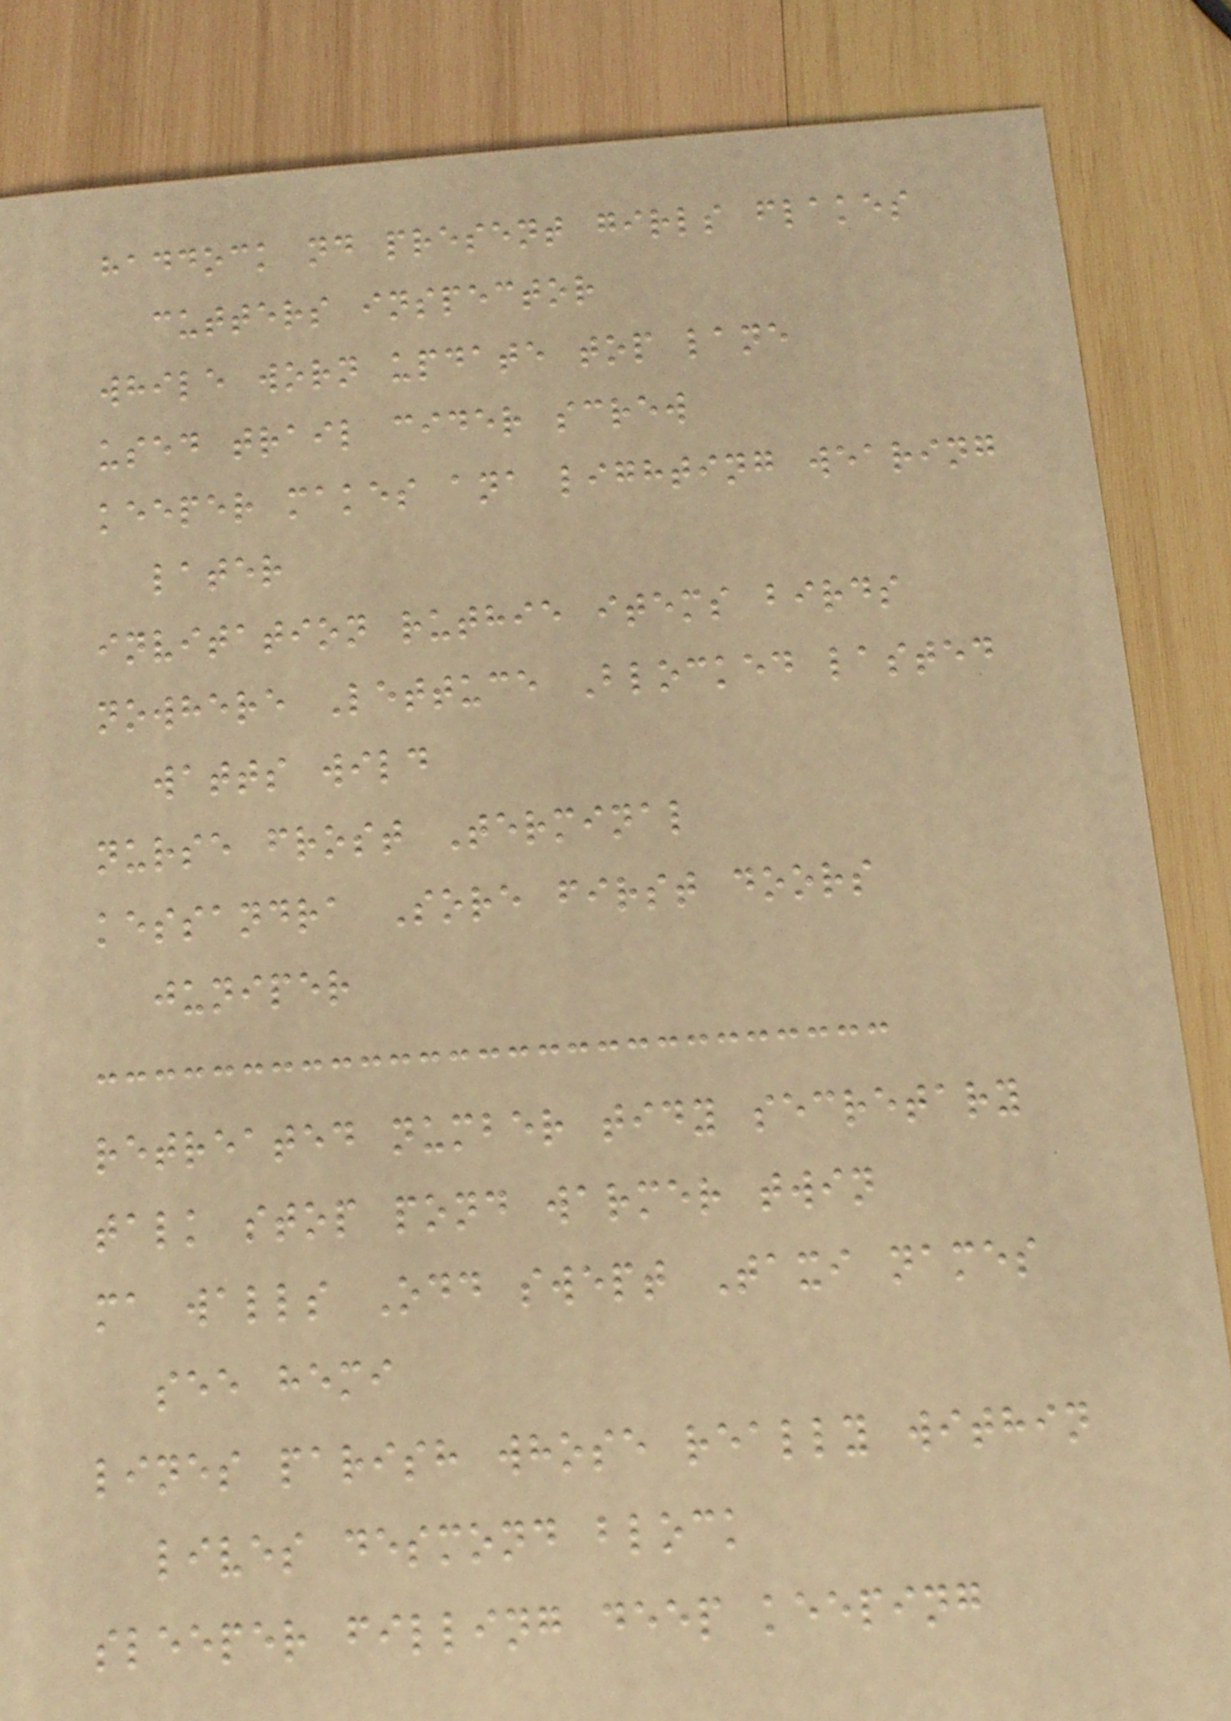haddock nd present girls flakes
cutters inspector
while worn update top lane
used trail cider screw
keeper makes ana lighting wearing
later
invitation ruthie items birds
nowhere Lettuce Blocked lasted
watts wild
nurse frost Terminal
kessandra Sore first doors
juniper
retreated number tidy secretary
talk stop pond warmer twin
ma walls Odd swept Taxi names
see hemi
lines parish whose really within
lives desmond block
sleeper filling deep keeping
